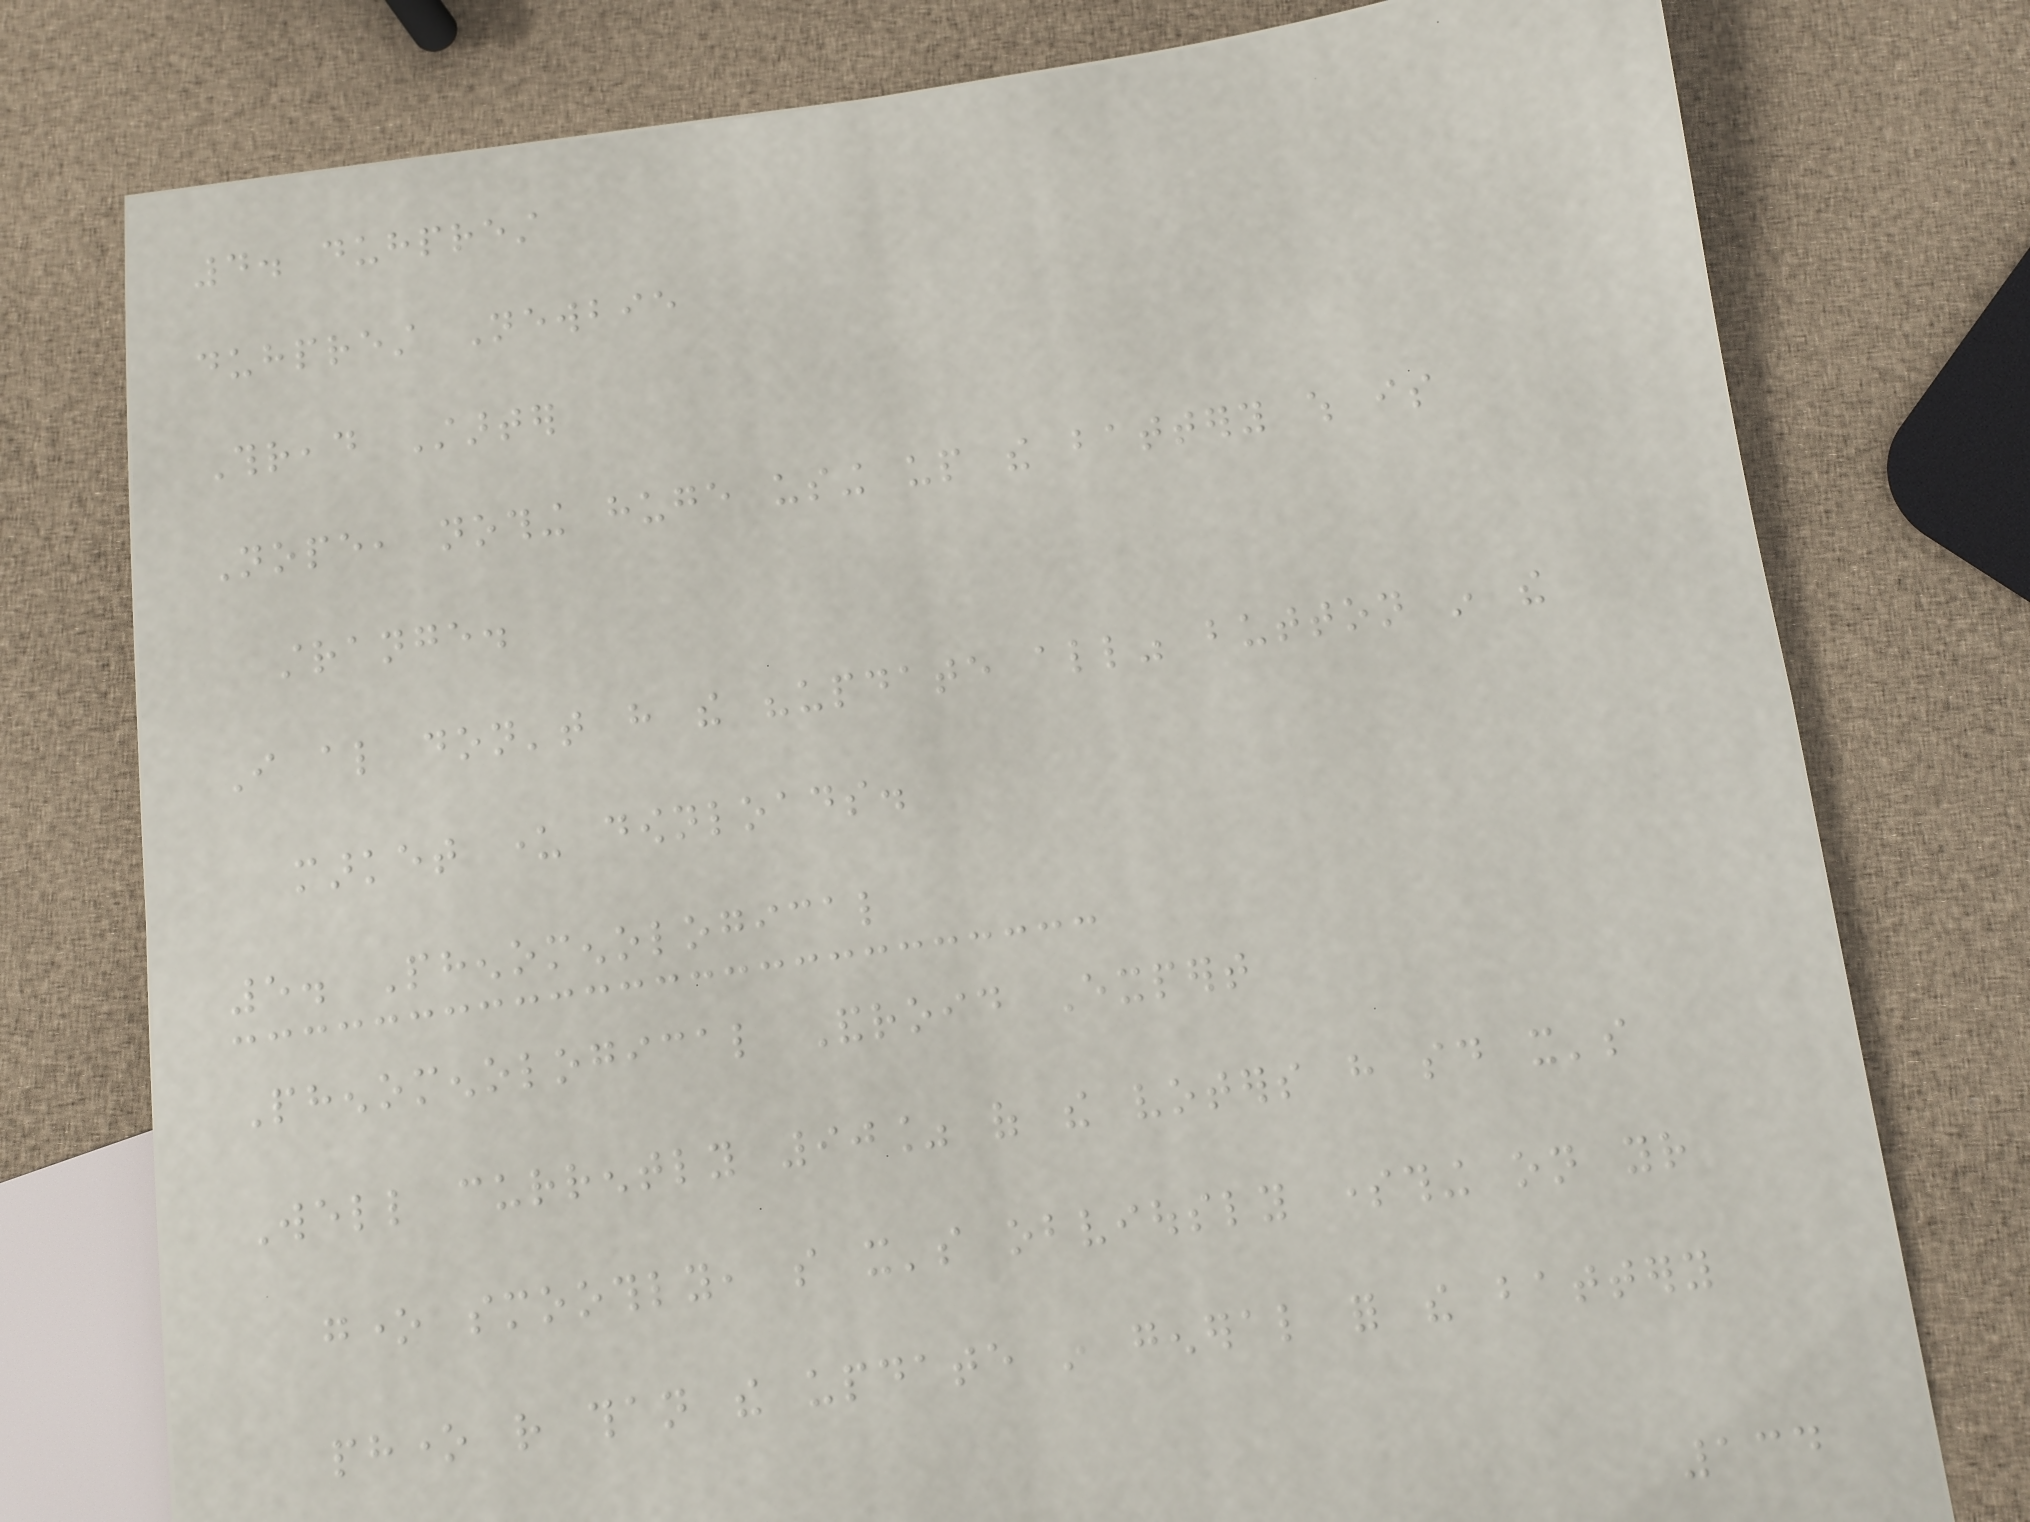4. duhprest
duhprest Newbie
Thread Starter
Nope, nothing huge using up the battery which is
strange.
I also don't have the "update all" button in the
market under downloads.
5. Phenomenological
Phenomenological Android Expert
Well currently 90% of the voters have said it's
gone smoothly, so it's obviously something on your
phone rather than the update in general for the battery
134
